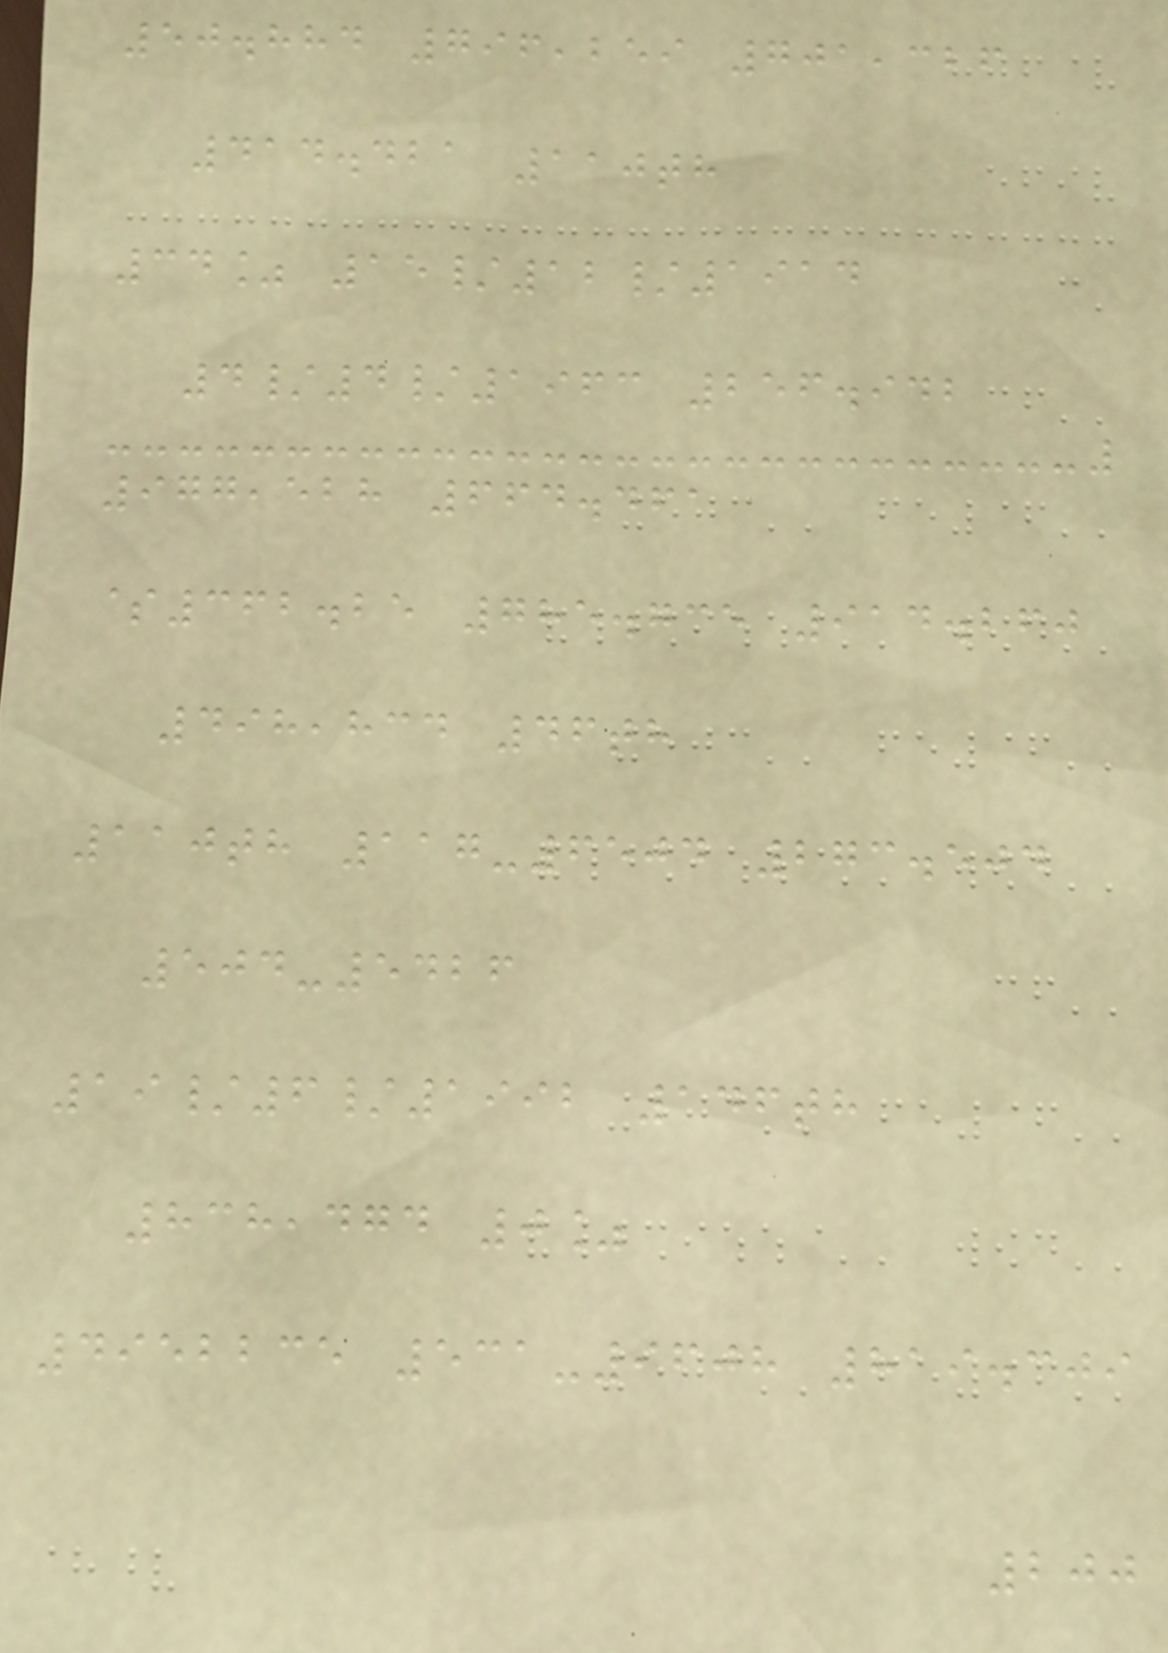50.884 796,259 701,326
414.421 110th
34% 15/12/1914
4/4/1963 256.942
977,528 664.461
$362.25 785.735 914.260
498,834 46th
110th 117-6504 273.504
504-5426
19/6/1992 146th
838,474 0%
4952235 531-9608 819.309
200
